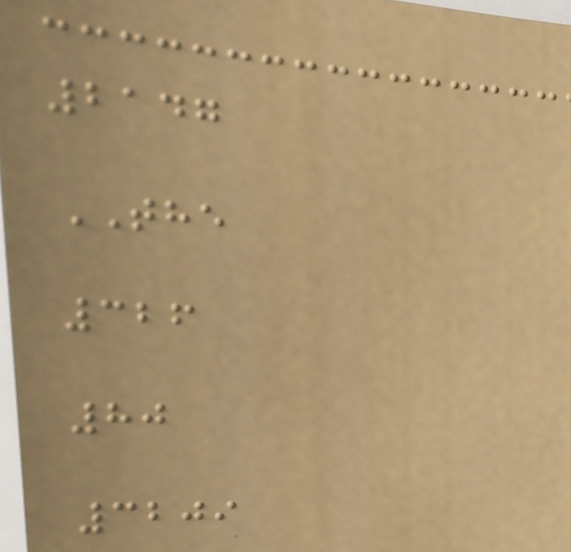2147
THE
326
80
3209
